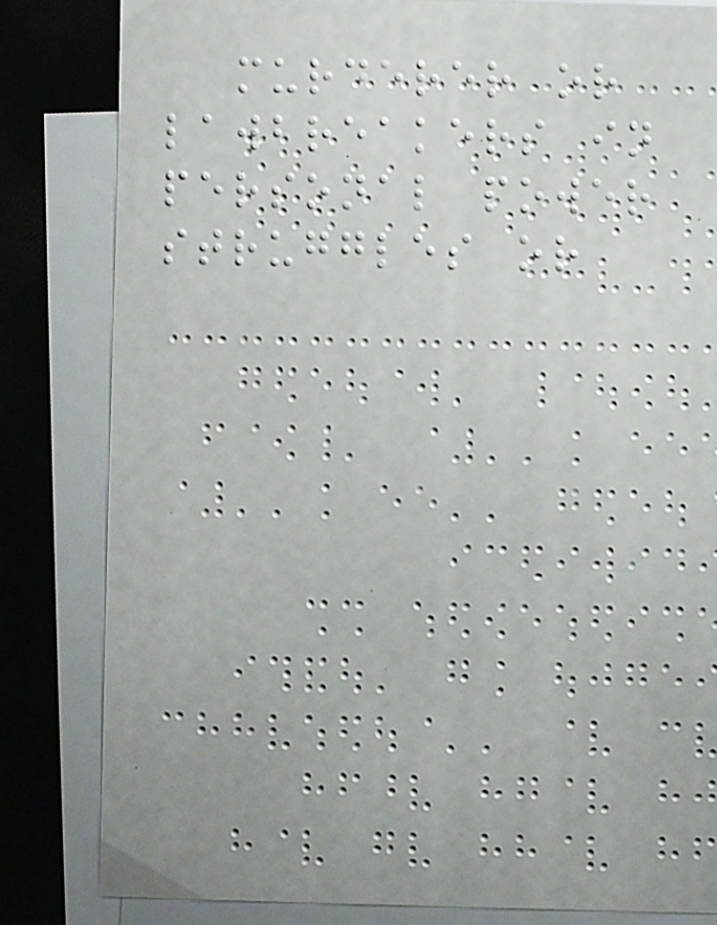murderer or
lawbreakers in
personal power
struggles or
